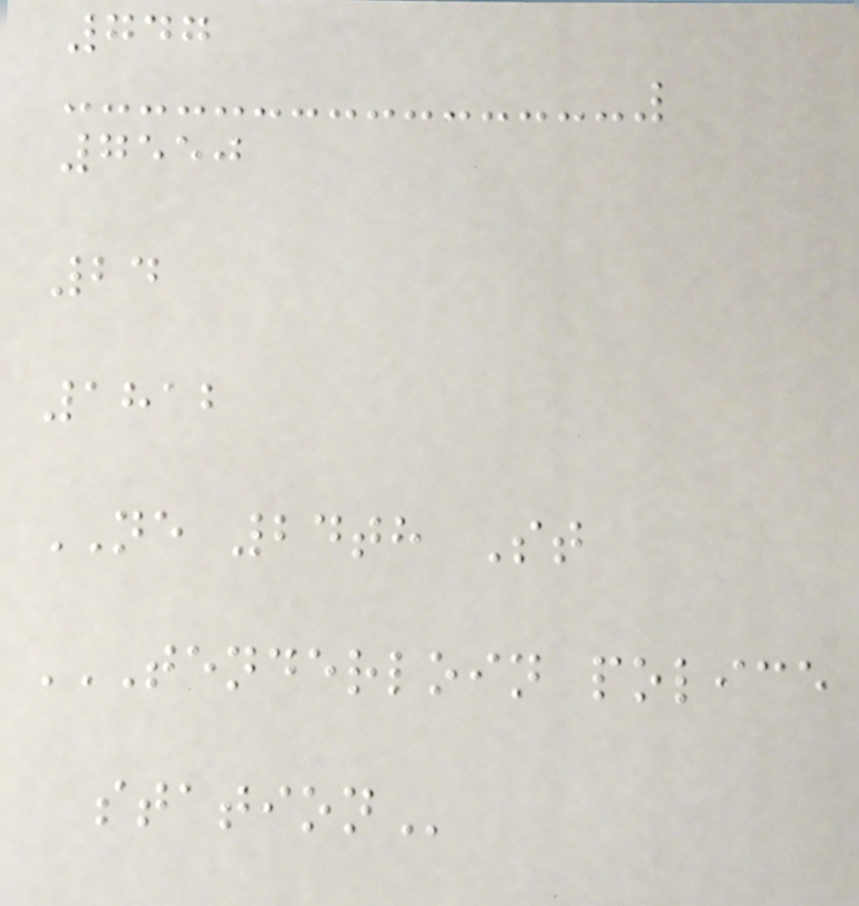747
7550
24
1812
NE 24th St
TENDERLOIN POLICE
STATION
